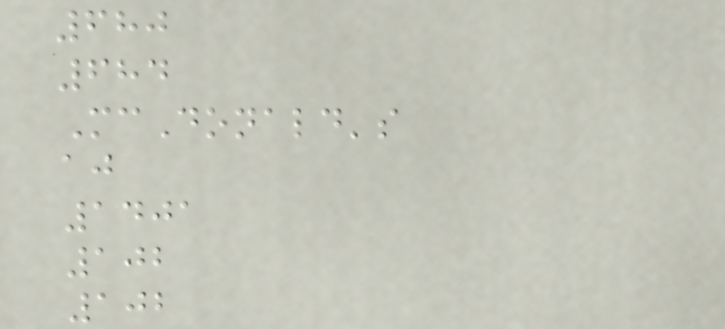680
684
McDonald's
aj
1401
102
102
